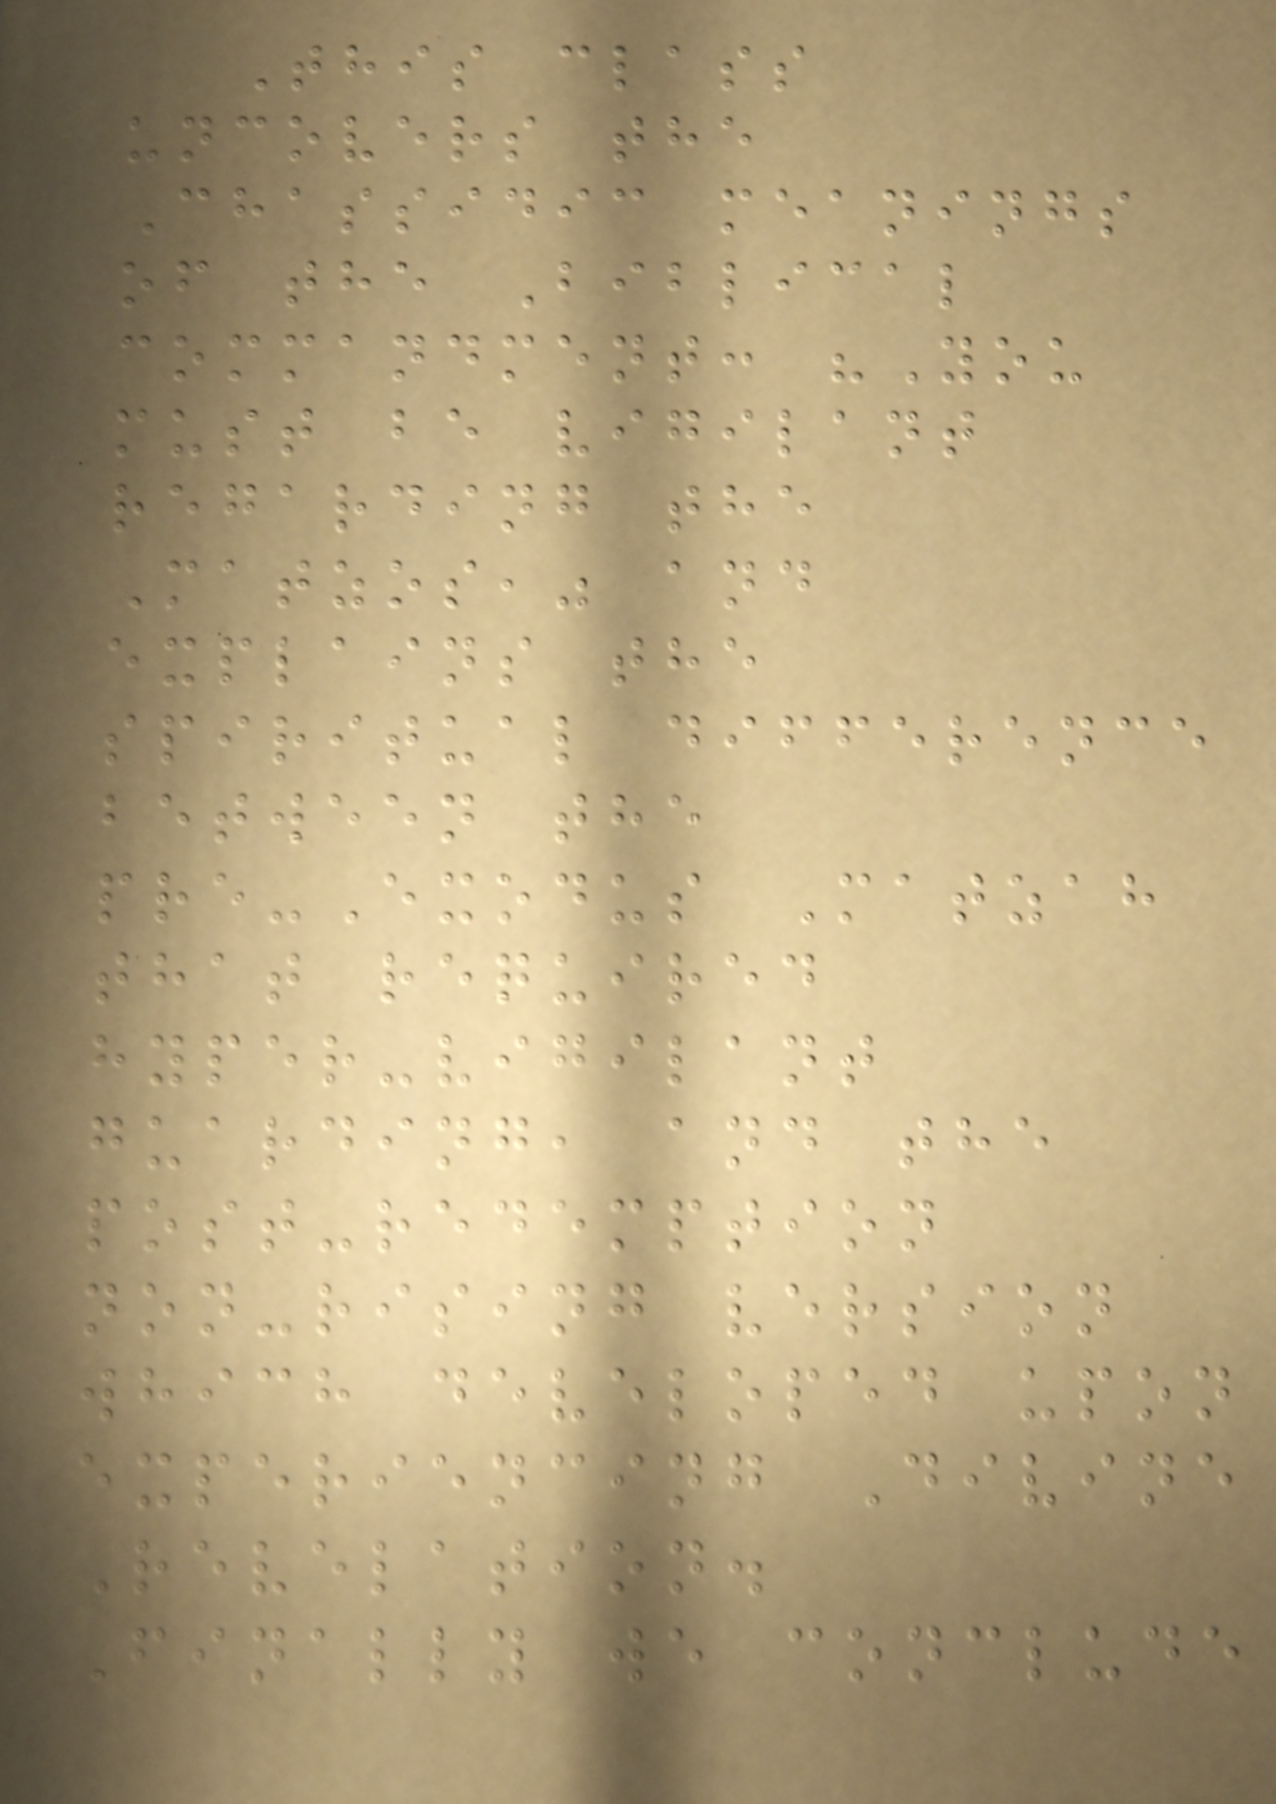This class
uncovers the
Chassidic meanings
of the Biblical
commandment: "You
must be vigilant
regarding the
Matzos," and
explains the
spiritual difference
between the
pre-Exodus Matzah
that required
hyper-vigilant
guarding, and the
post-redemption
non-rising version
which developed upon
experiencing Divine
Revelation.
Finally we conclude
